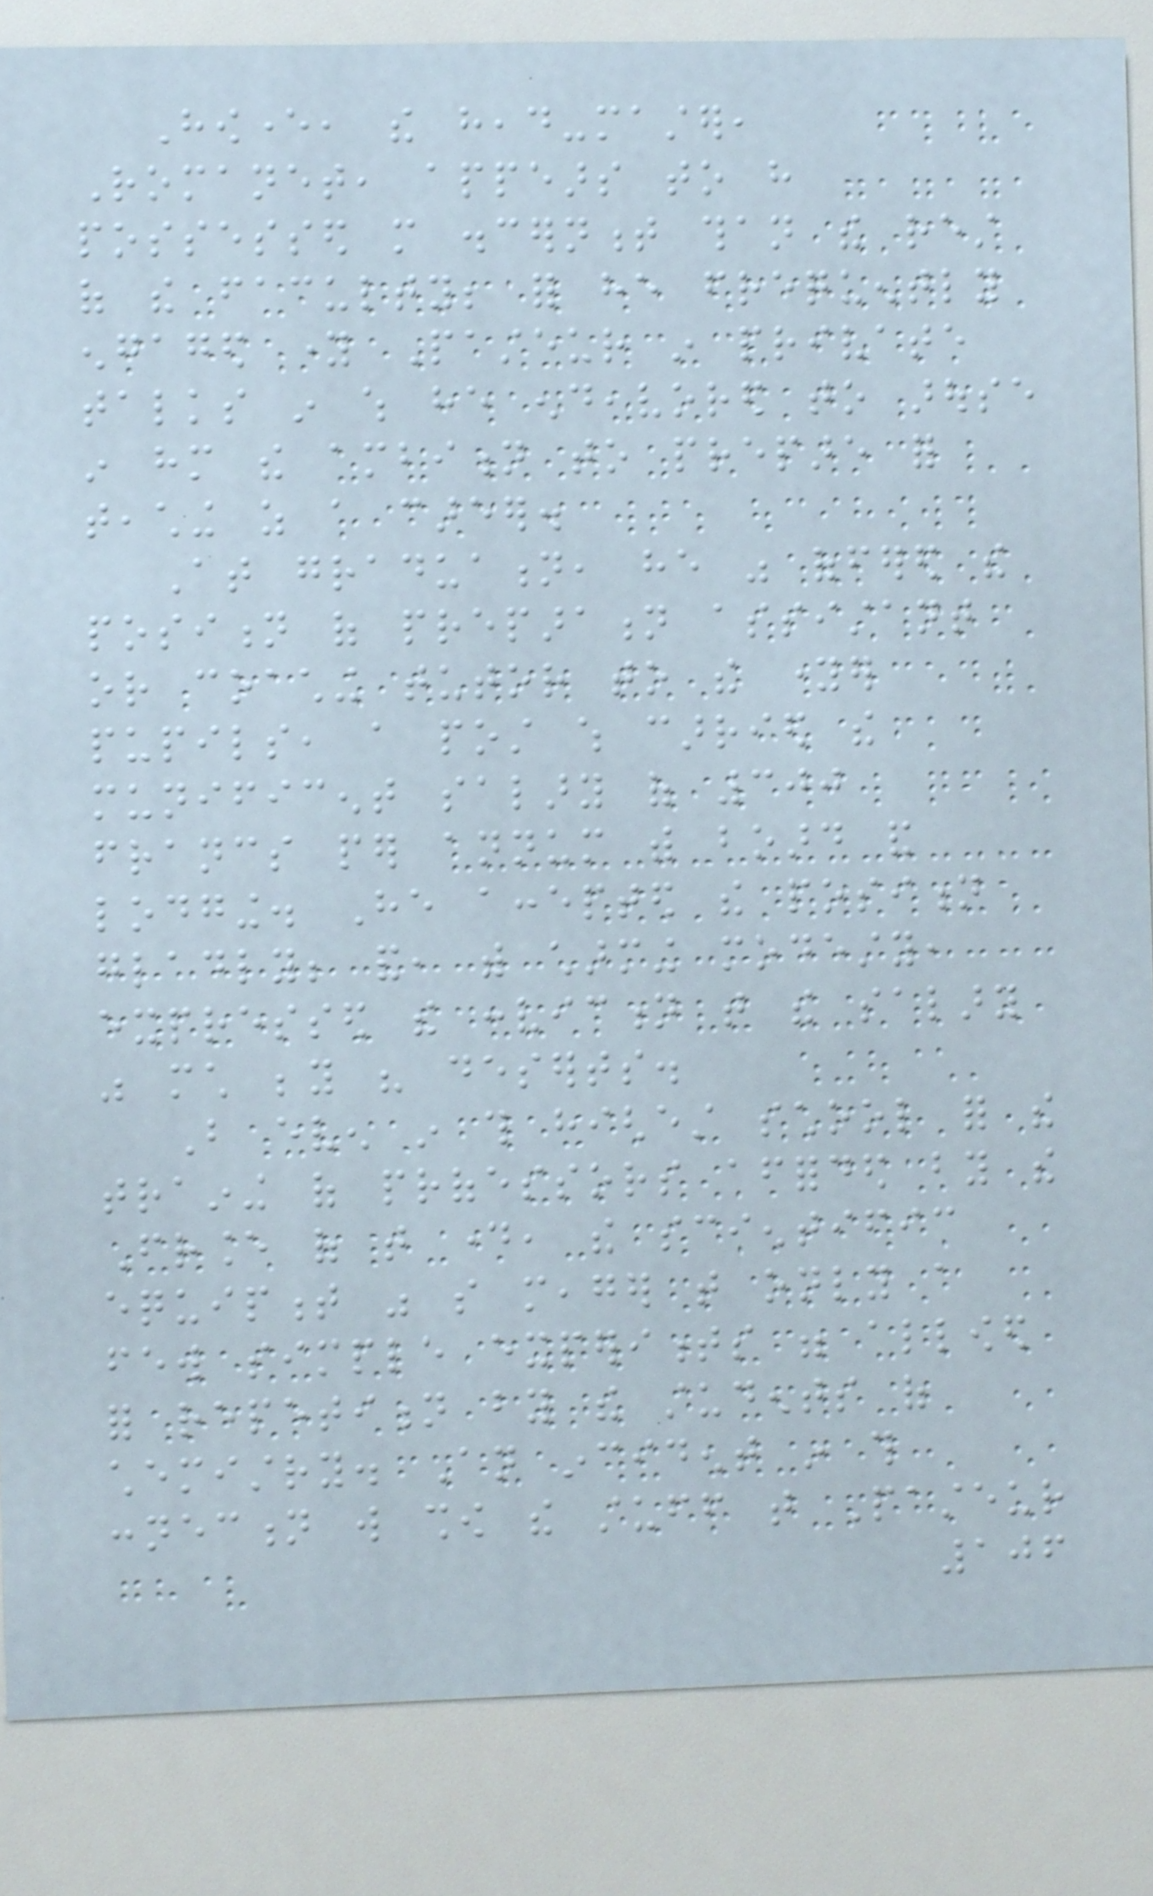However, the head-master,
Romanet, appears to have
possessed more discernment than the rest
of the faculty; for he frequently
engaged young Pasteur in private
talks in which he endeavored to arouse
in him the ambition to prepare for
teaching as a career.
At graduation, he was offered the
position of preparation assistant
or coaching tutor to the younger
pupils, a post which carried the
munificent salary of 300
francs per annum with board and
lodging. He accepted the position
gladly; and, with charming modesty,
expressed the conviction that the salary
was much beyond his deserts.
But even in this highest school for the
training of professors afforded by the
France of that day, the scientific
equipment was so meager that only a
few simple experiments were allowed
for repetition by the students of
chemistry. An incident in this
connection will show the stuff that Pasteur
106
